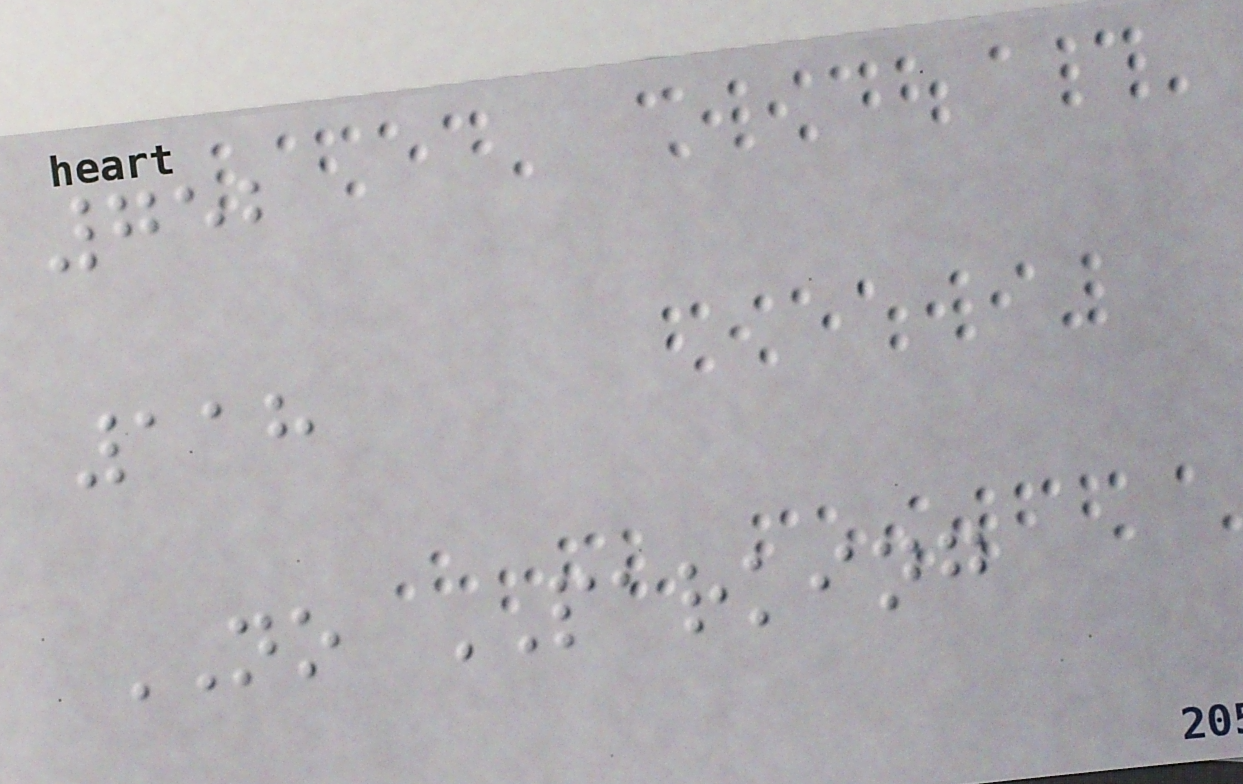752
118
NO PARKING
